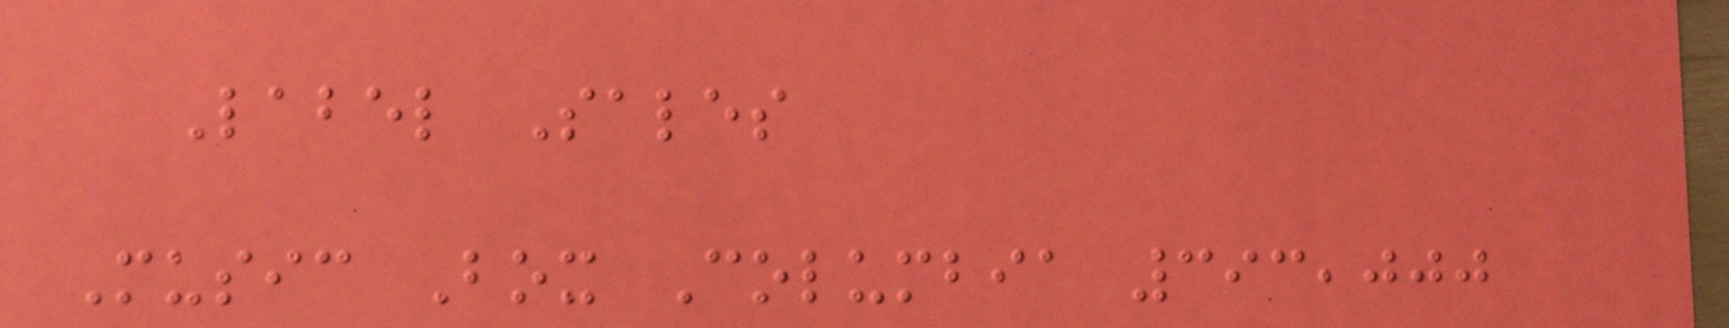Label Sales
Music Box Columbia 393,000
